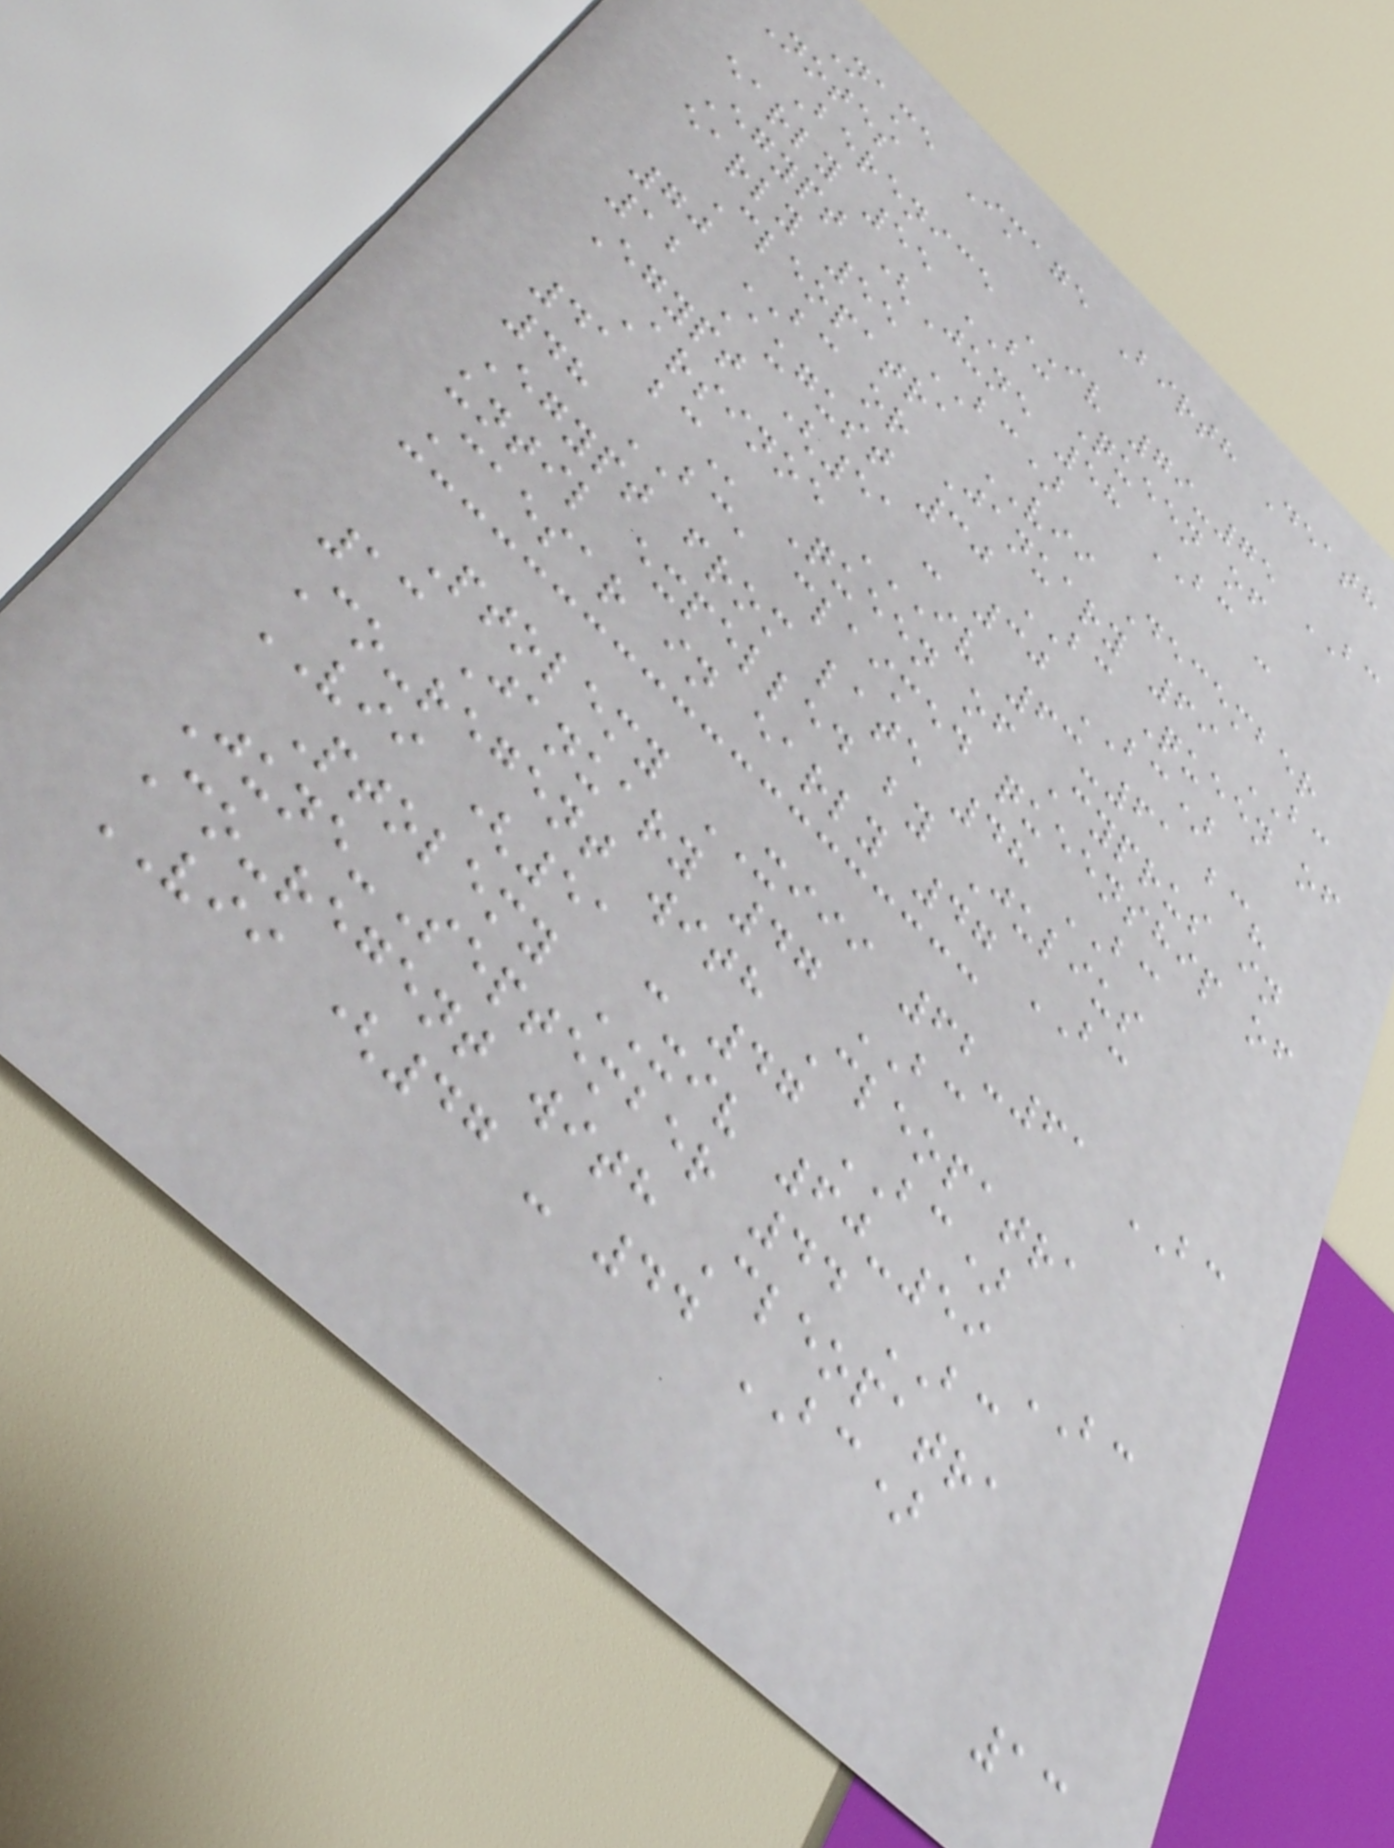Name Image Birth Death
Notes
Berenice IV 79-75 BC
early 55 BC Queen of
Egypt (June 58 BC -
early 55 BC)
Cleopatra VII December
70 BC or January 69 BC
12 August 30 BC Queen of
Egypt (51 - 30 BC)
Arsinoe IV 63-61 BC?
41 BC Queen of Cyprus in
48 BC, claimed queenship of
Egypt from late 48 BC
until expelled by Julius
Caesar in early 47 BC
Ptolemy XIII 62-61 BC
13 January 47 BC
Co-regent with Cleopatra
VII (51 - 47 BC)
Ptolemy XIV 60-59 BC
June-September 44 BC
Co-regent with Cleopatra
VII (47 - 44 BC)
13
